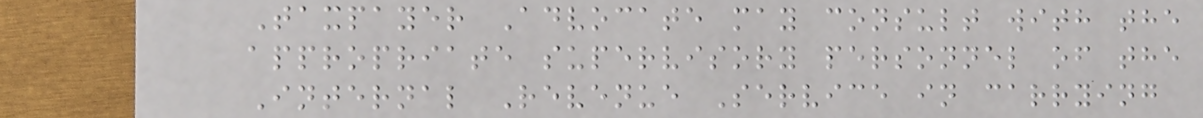Taxpayer Advocate may consult with the
appropriate supervisory personnel of the
Internal Revenue Service in carrying
